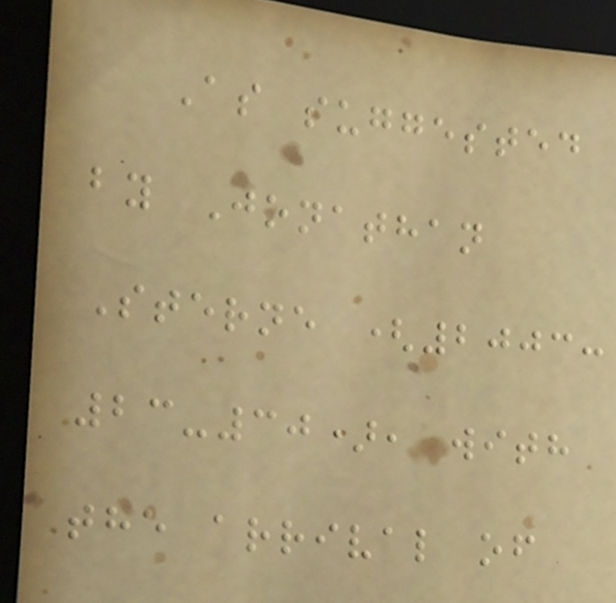As suggested
by Jonathan
Sterne (2003:
23-30), with
the arrival of
